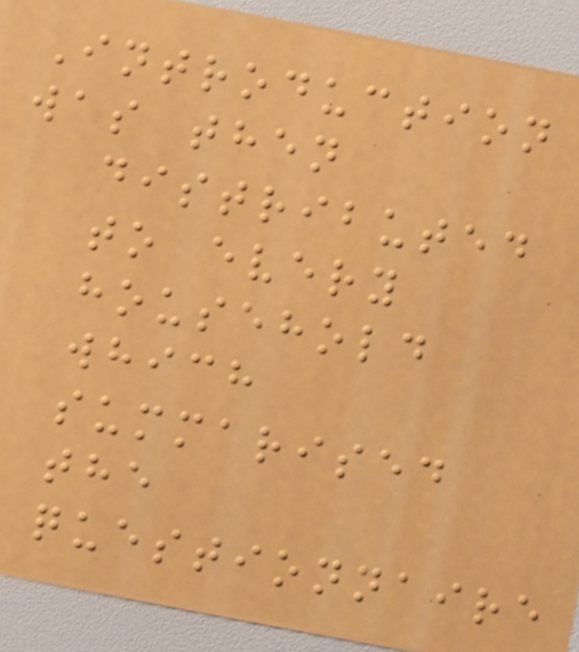Introduction
was then
distributed
to every
household
which
summarised
the
questionnaire
